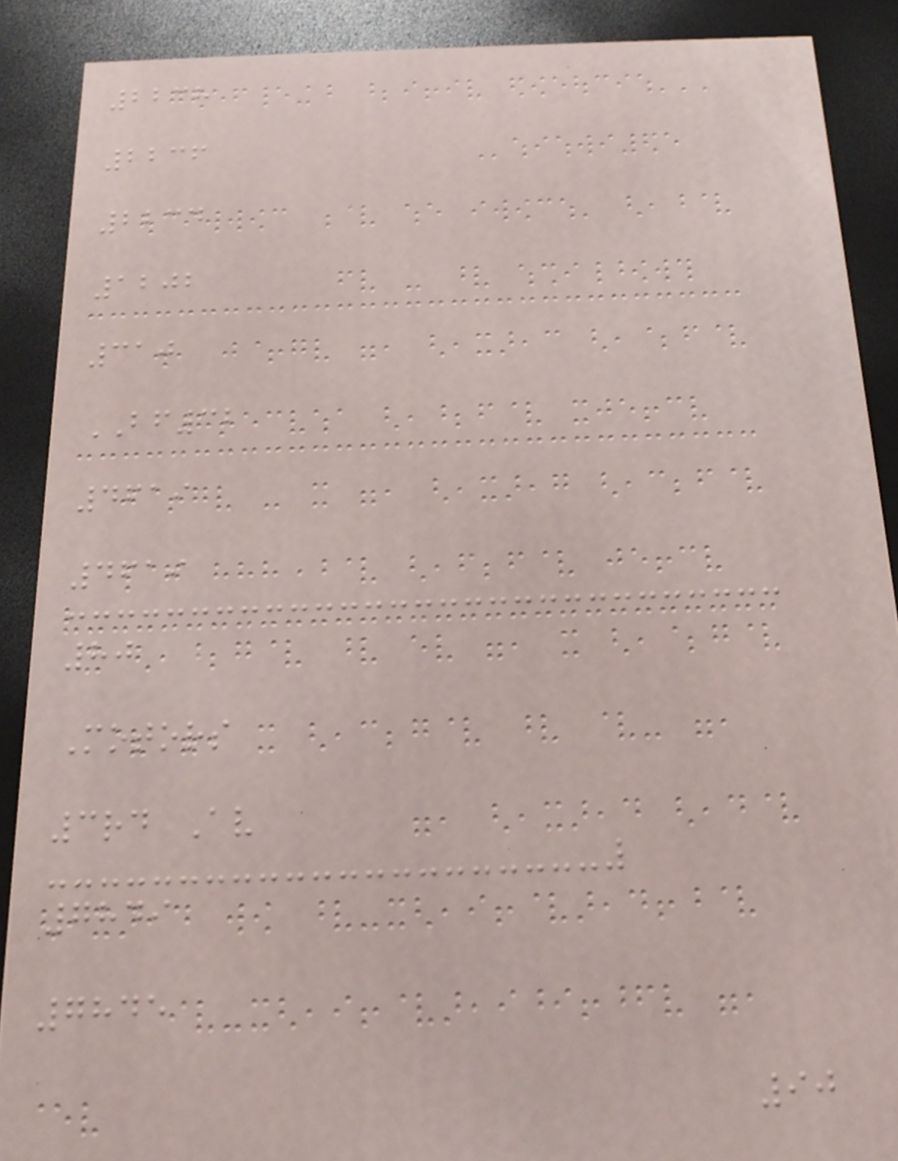2238
2236
2234
1202
310
BF32
4619
4619
80
Motors
3rd Av
7849
7845
90
